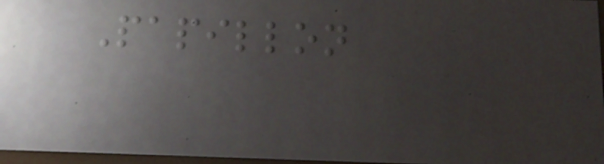Papillon
